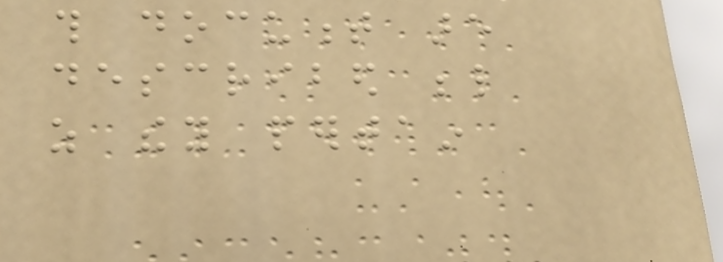this document are
described below
as they pertain
